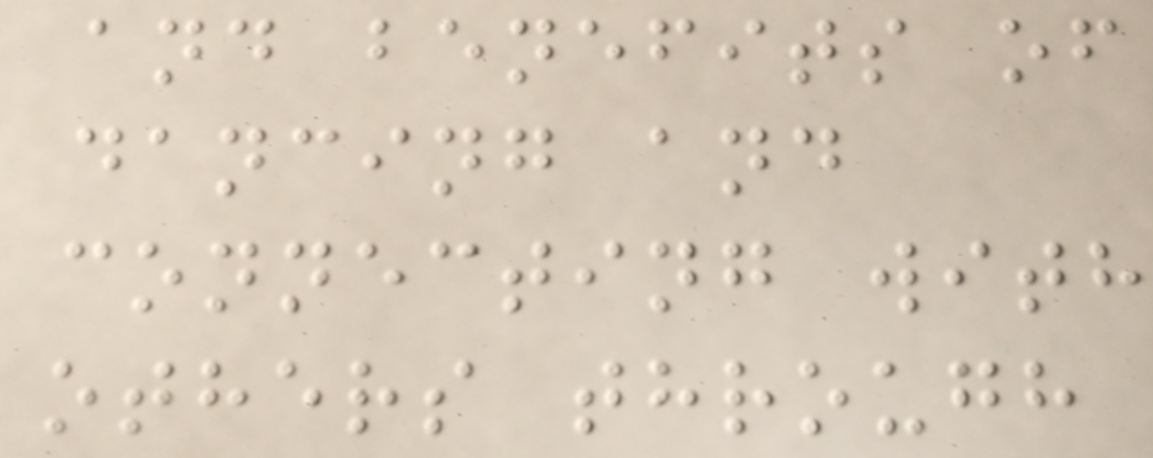and benefits of
dancing and
connecting with
others through
